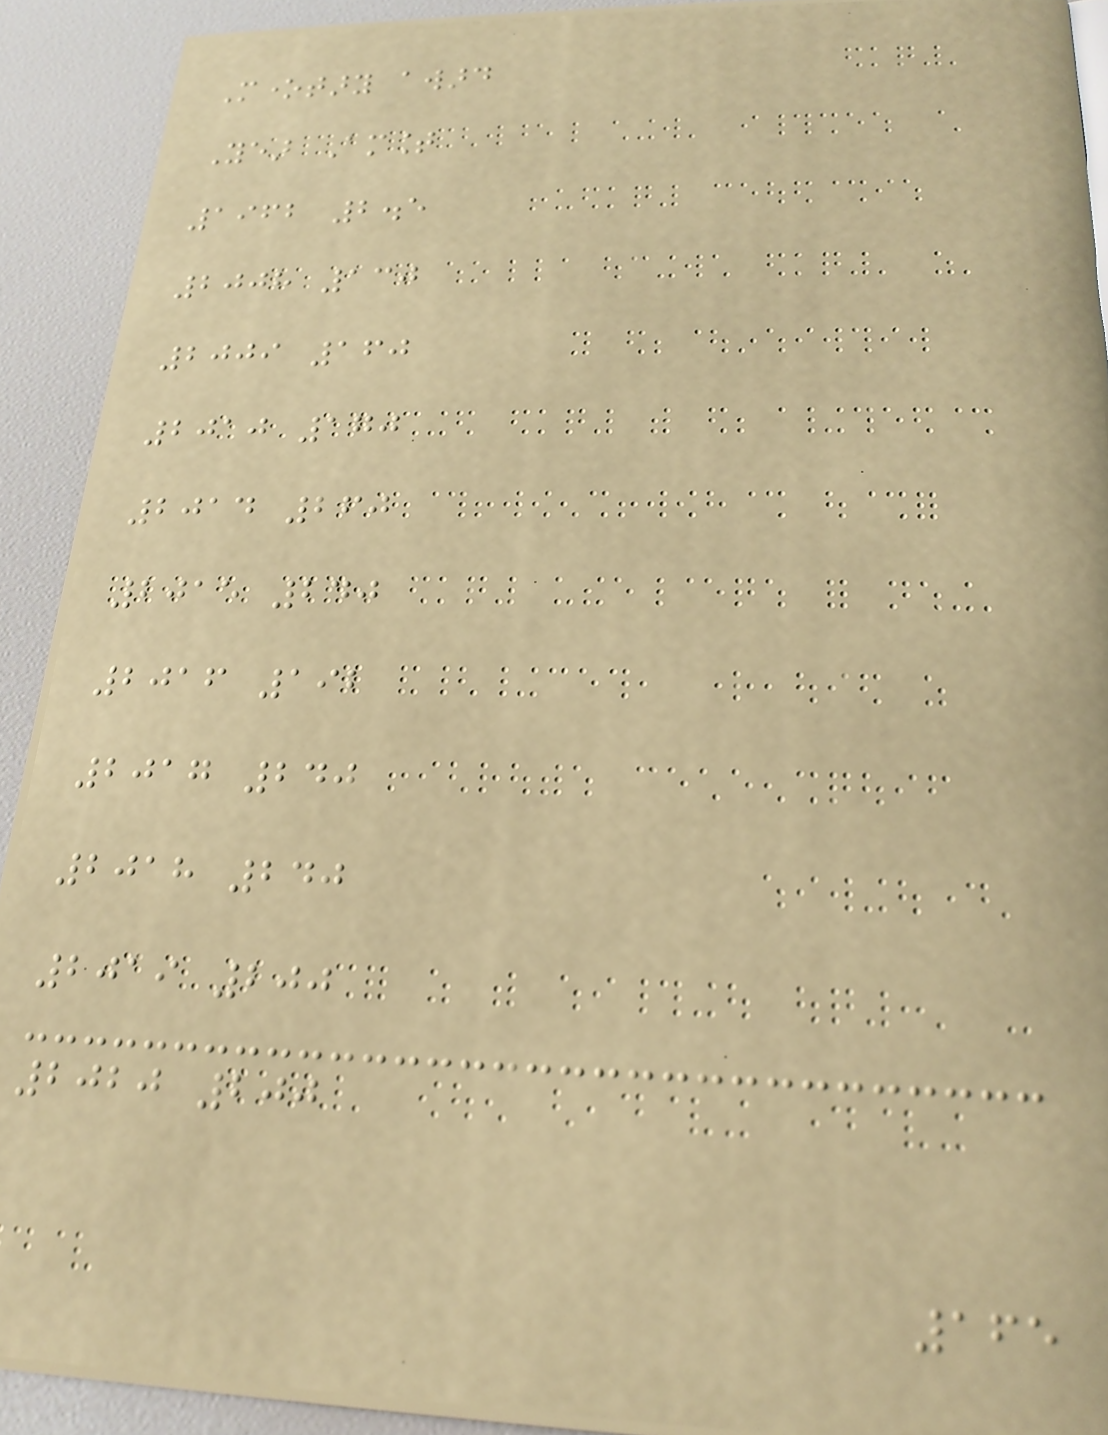Monetary award
Year Amount
1962 2.5
2008 130
2009 160
2010 170
2014 260
2015 240
2016 192
2017 240
2018 240
2019 200
2020 200
165
